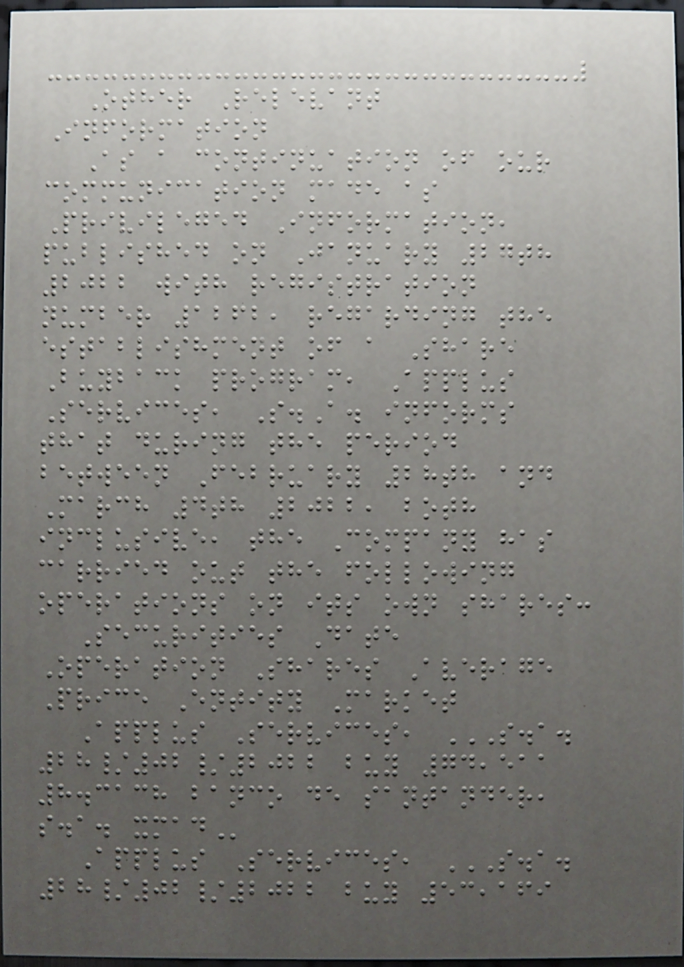Other Relevant
Information
As a continuation of our
communication made as
Privileged Information,
published on January 27th
2022 with registration
number 1262, regarding the
establishment of a Share
Buyback program, Applus
Services, S.A. informs
that during the period
between February 28th and
March 4th 2022, both
inclusive, the Company has
carried out the following
operations on its own shares:
Securities Date
Operation Shares Average
Price Entity Market
Applus Services, S.A.
28/02/2022 BUY 74,511
8.3138 BANCO DE SANTANDER,
S.A. XMAD
Applus Services, S.A.
28/02/2022 BUY 53,169
